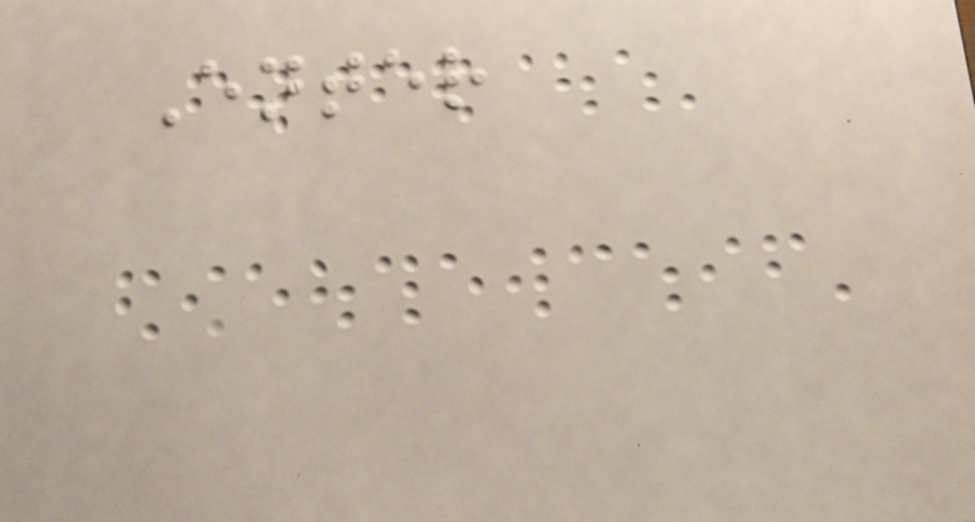Enter
